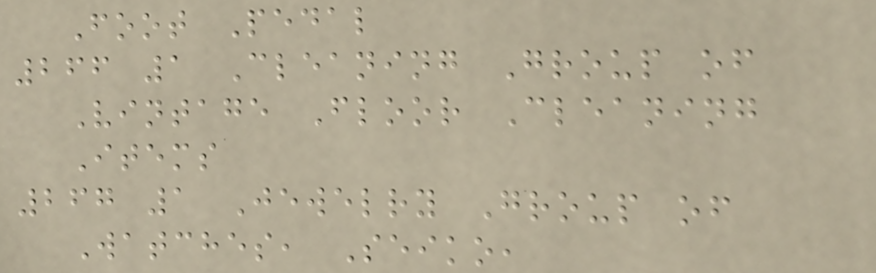Foot Pedal
266 1 Cleaning Group of
Vintage Floor Cleaning
Items
267 1 Jewelry Group of
Watches, Seiko,
